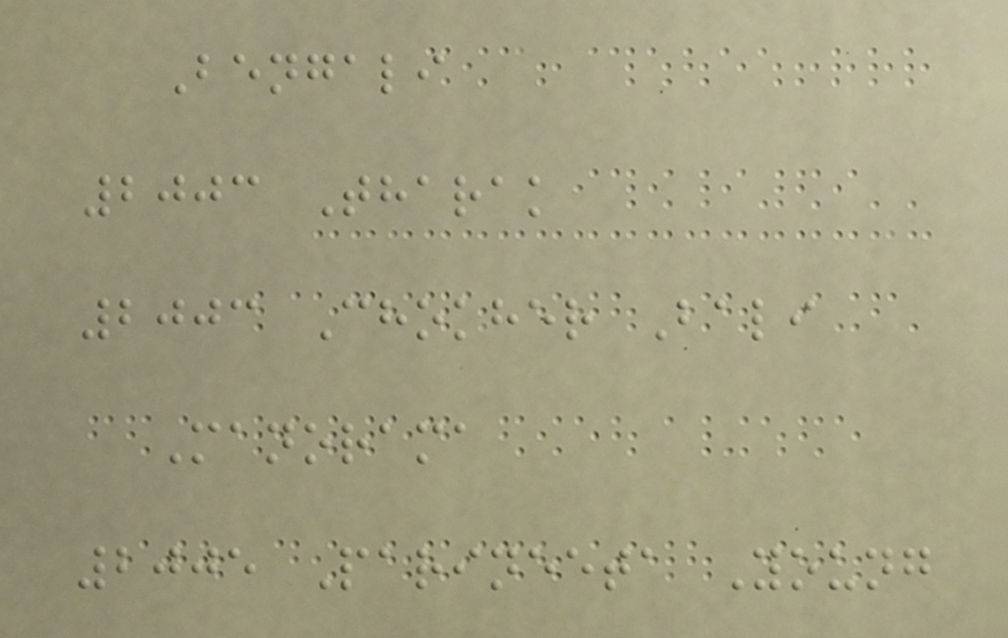Bengali
2003 Tharak
2003 Chokher Bali
Manorama
2005 Parineeta Young
